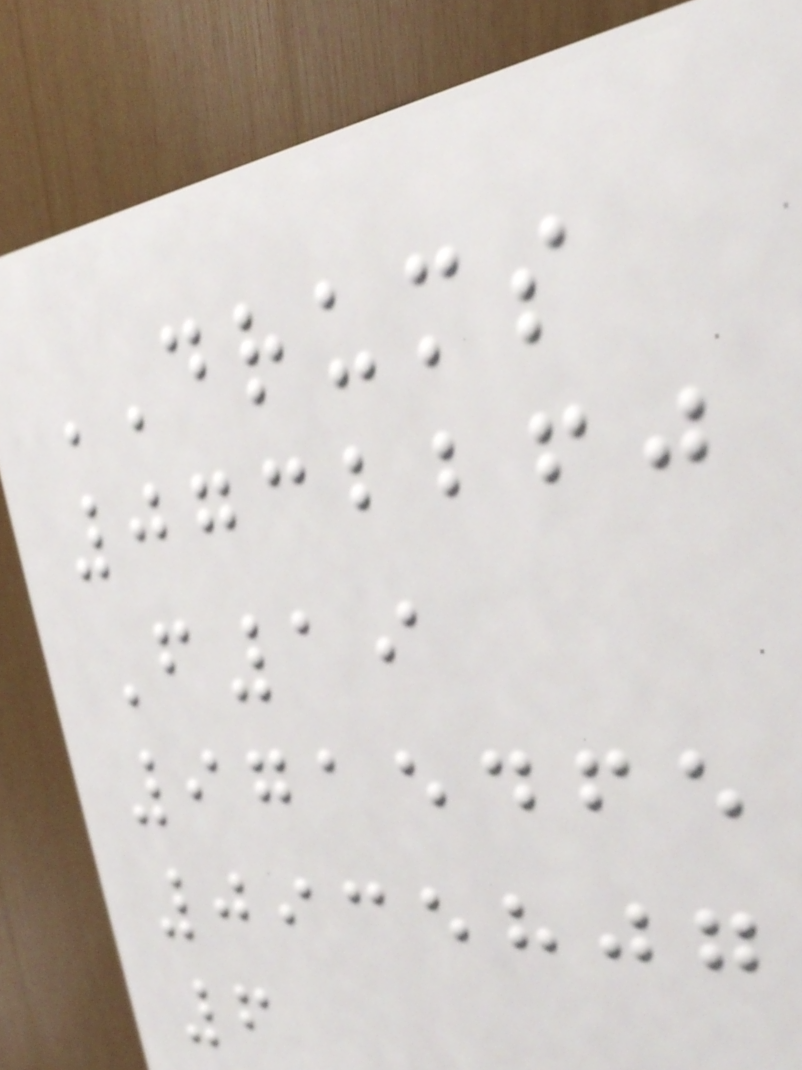DRUMS
0732260
F19
9715465
0935807
6
